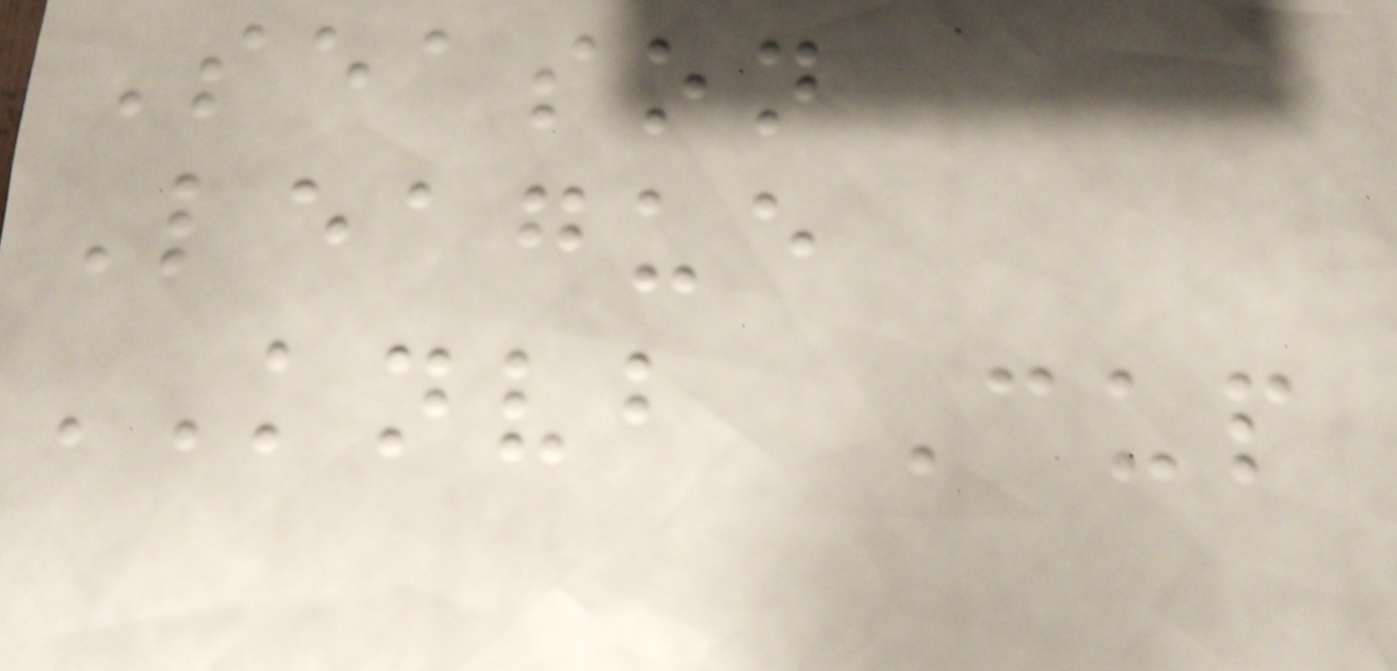Season
League
KNVB Cup
